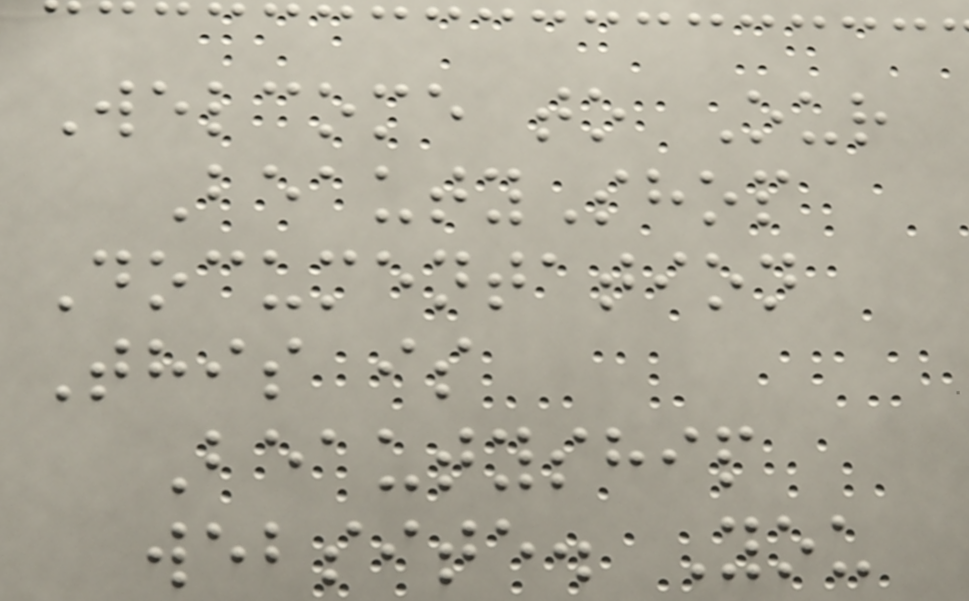Welcome to Our
BeautyShop
Documentation
This is
Beautyship
website. You
